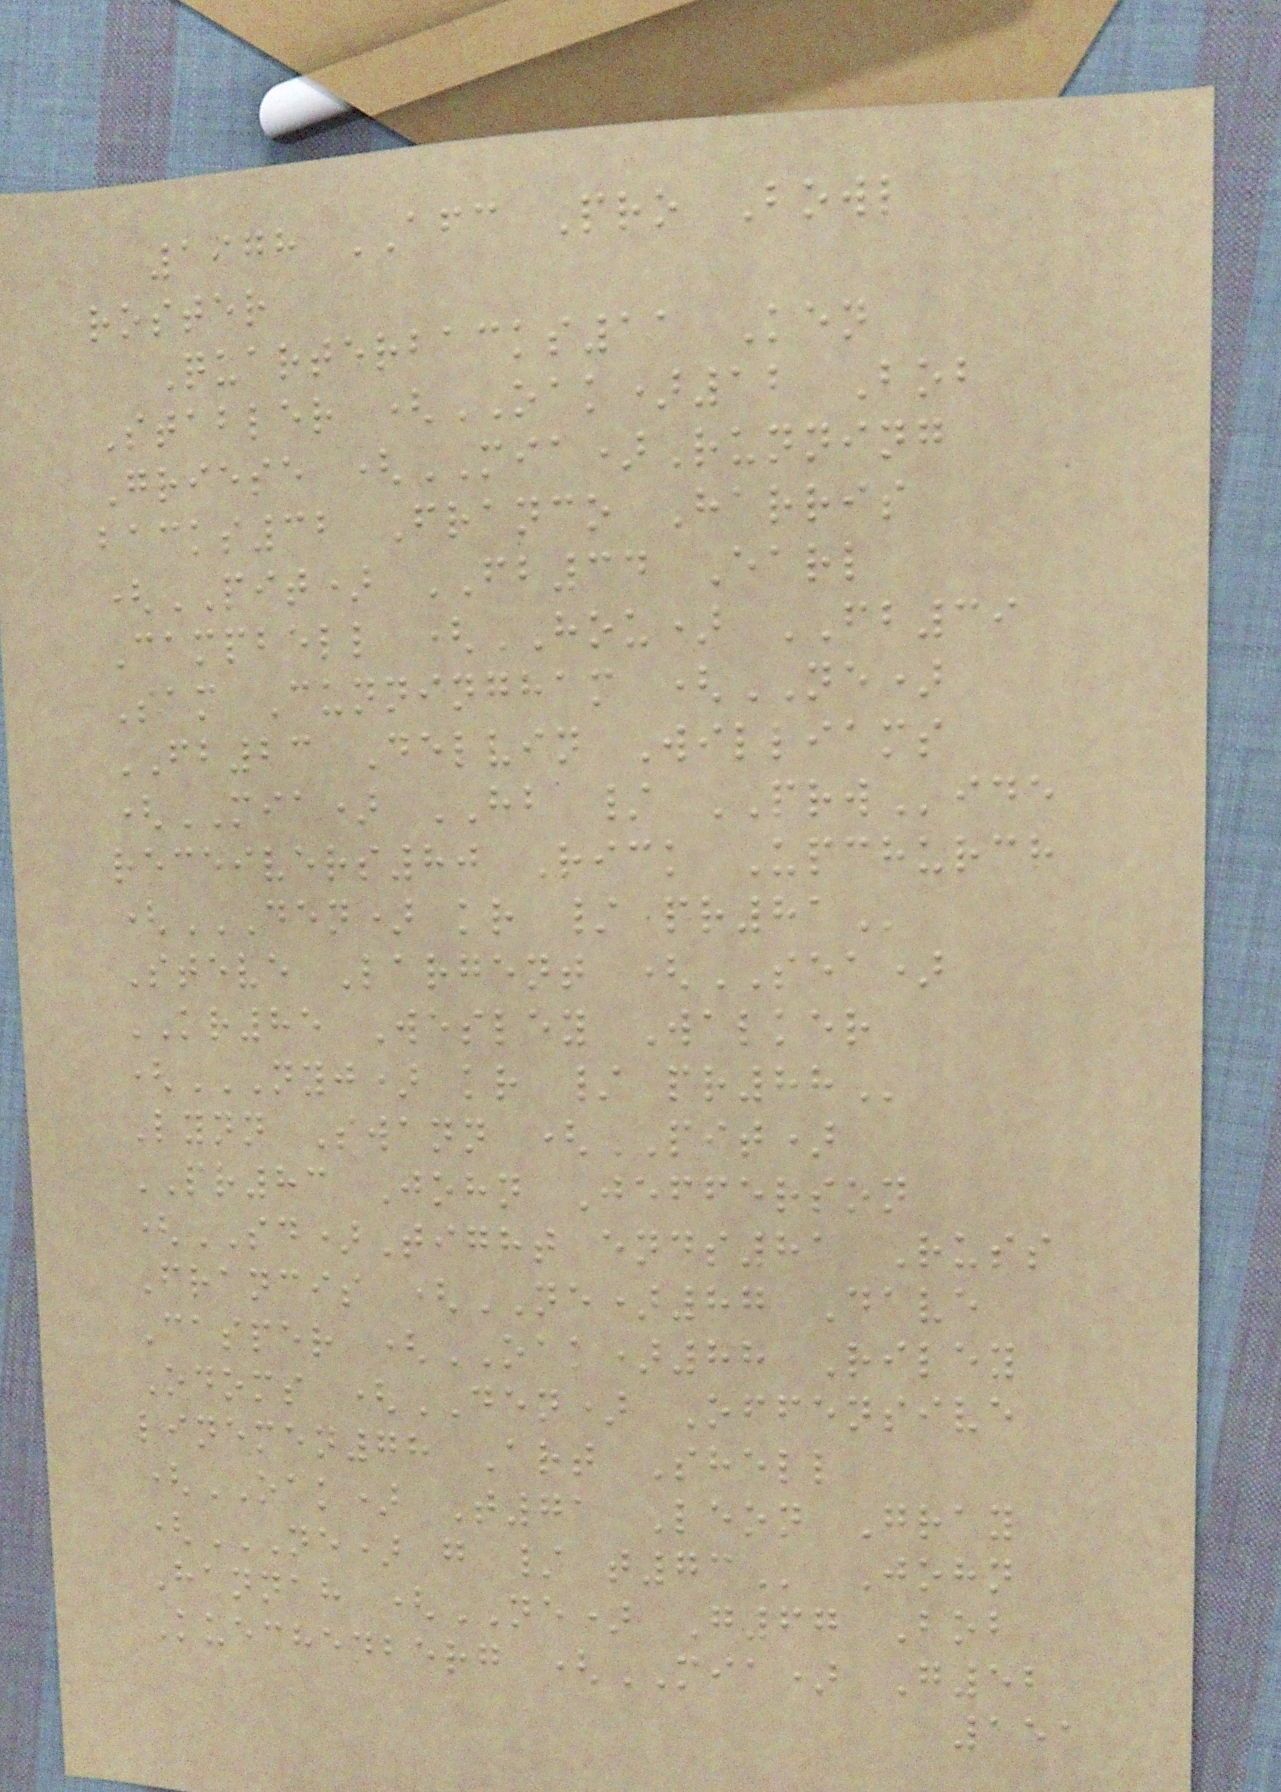1978 AFC Pro Bowl
roster
Quarterbacks11 Ken
Stabler (OAK)12 Bob
Griese (MIA)Running
backs32 Franco Harris
(PIT) FB34 Earl
Campbell (HOU) FB39
Sam Cunningham (NE)
FB23 Delvin Williams
(MIA) HB / PRWide
receivers80 Rick Upchurch
(DEN) KR / PR81
Steve Largent (SEA)
KR85 Wesley Walker
(NYJ) KR / PR88
Lynn Swann (PIT)
PR83 John Jefferson
(SD)Tight ends81 Russ
Francis (NE)87 Dave
Casper (OAK)88 Riley
Odoms (DEN) Offensive
linemen78 Art Shell
(OAK) T71 Leon Gray
(NE) G / T73 John
Hannah (NE) G67 Bob
Kuechenberg (MIA) G52
151
